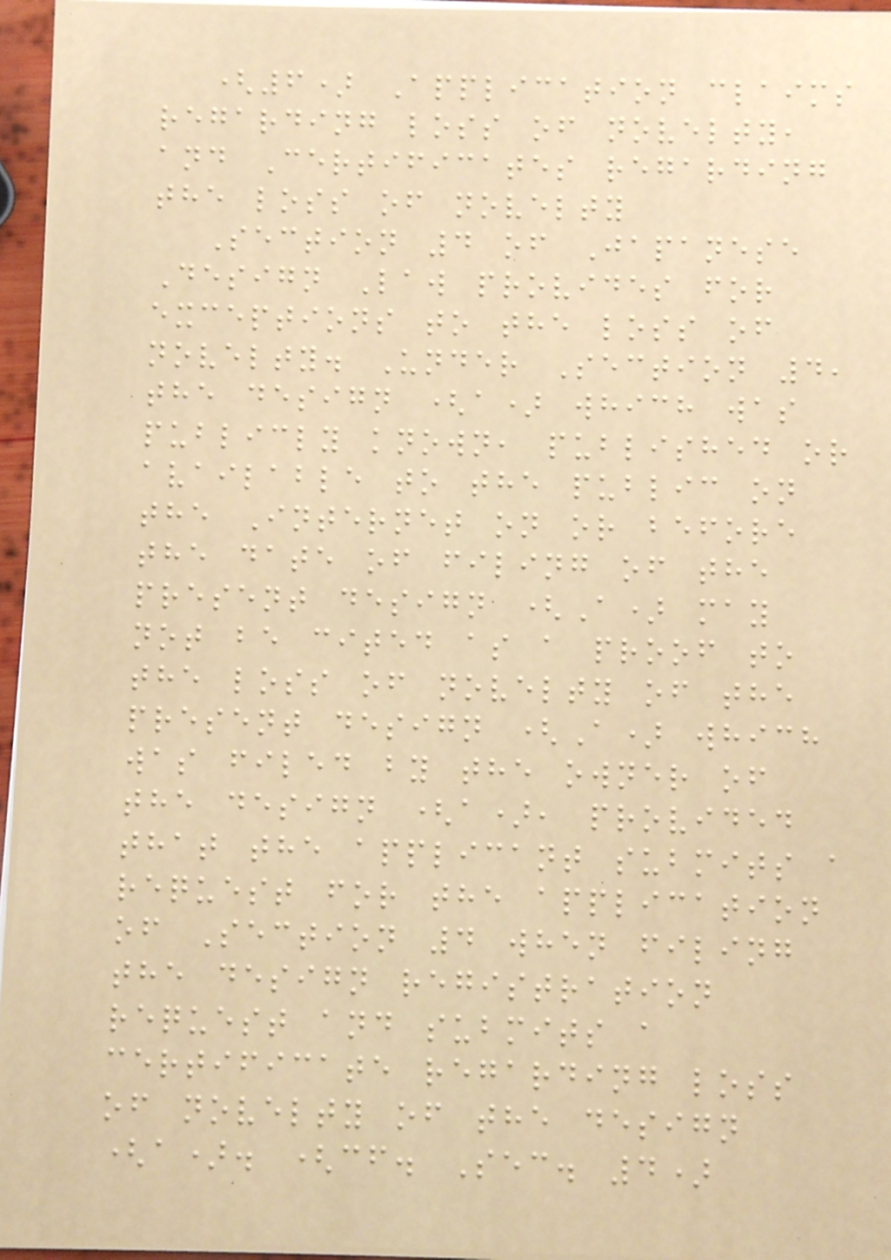(6) Application claims
regarding loss of novelty,
and Certificates regarding
the loss of novelty
Section 4 of Japanese
Design Law provides for
exceptions to the loss of
novelty. Under Section 4,
the design (a) which was
publicly known, published or
available to the public on
the Internet on or before
the date of filing of the
present design (A) may
not be cited as a proof to
the loss of novelty of the
present design (A) which
was filed by the owner of
the design (a), provided
that the applicant submits a
request for the application
of Section 4 when filing
the design registration
request and submits a
certificate regarding loss
of novelty of the design
(a). (cf. Sec. 4)
